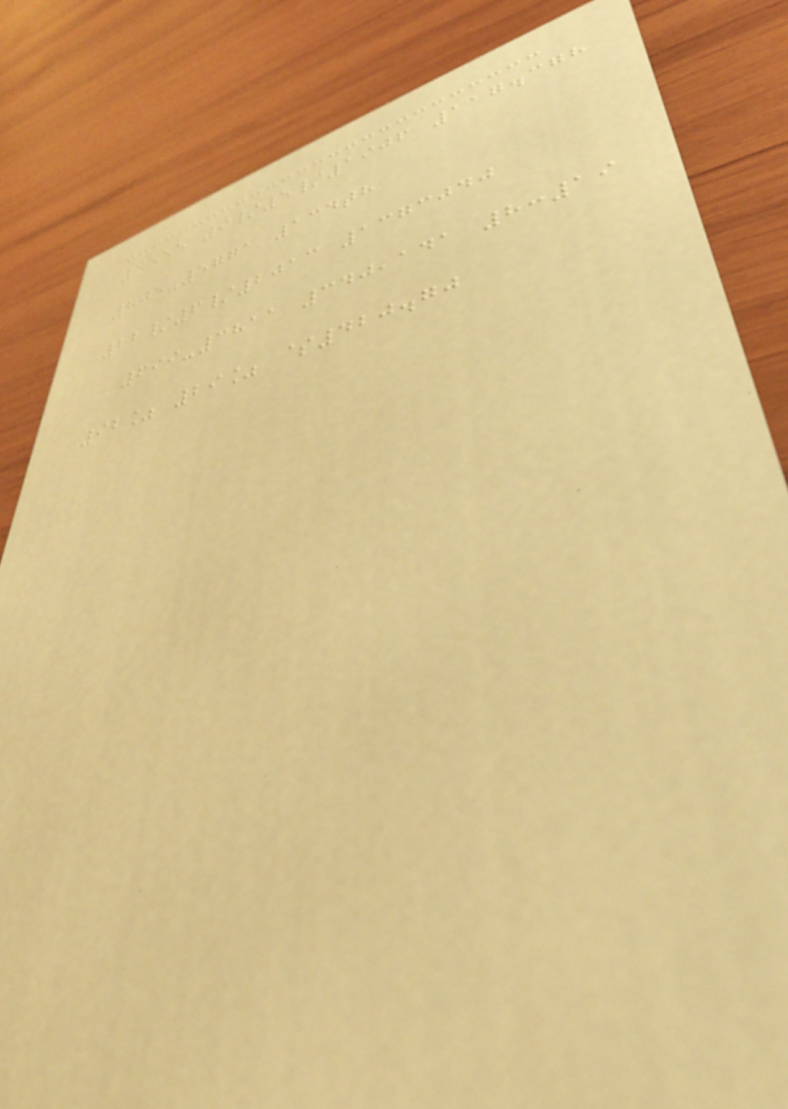4555 9/5/1906 117.378
705-5771 134th
22/6/2013 1373040
699-3811 340,141 8:19
92% 29% $420.70
